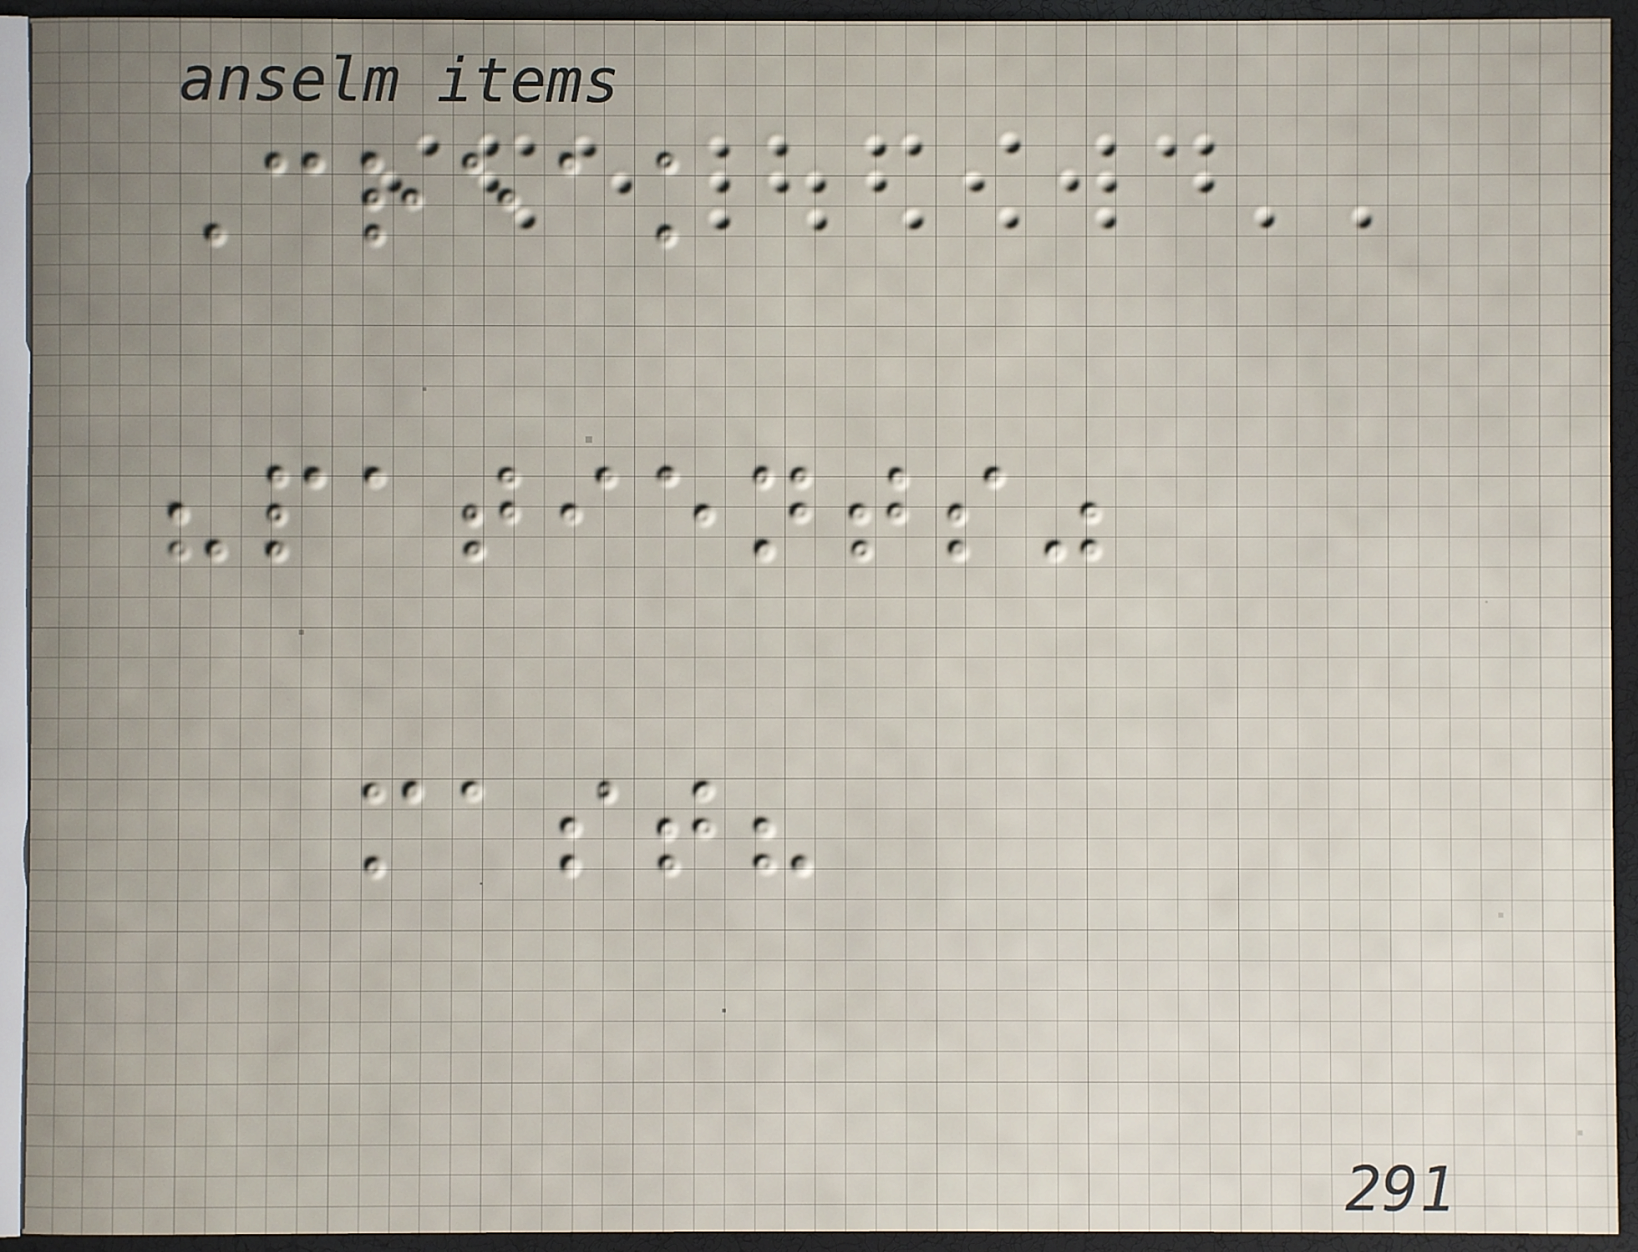Creak
"patients"
mast?
